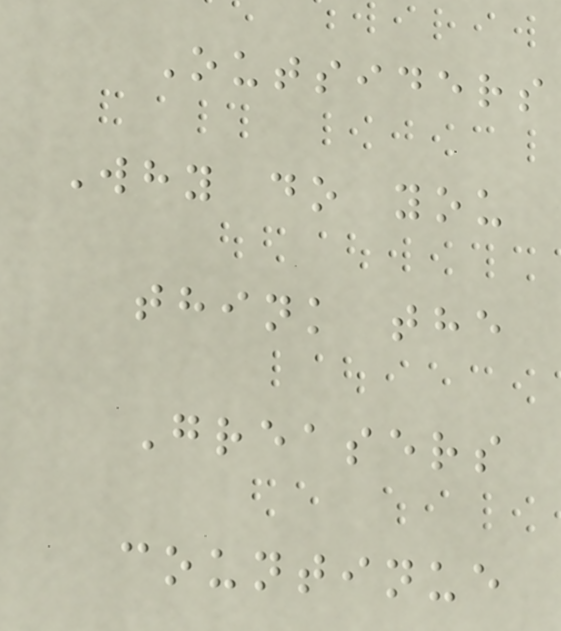Outsiders
Why do you
think the
Greasers
countinue
